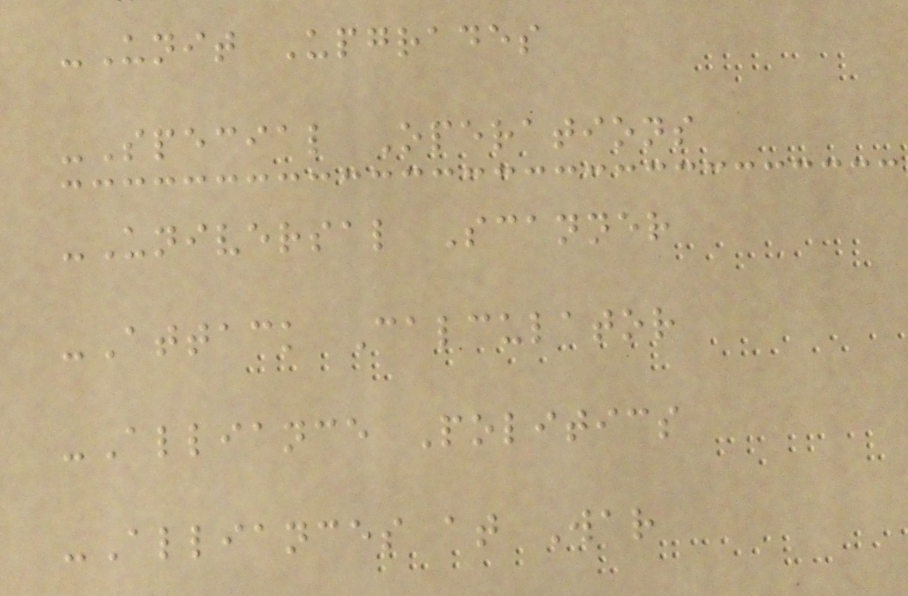-Unit Upgrades
-Special Operations
-Universal Scanner
-Attack Calculator
-Alliance Politics
-Alliances at War
